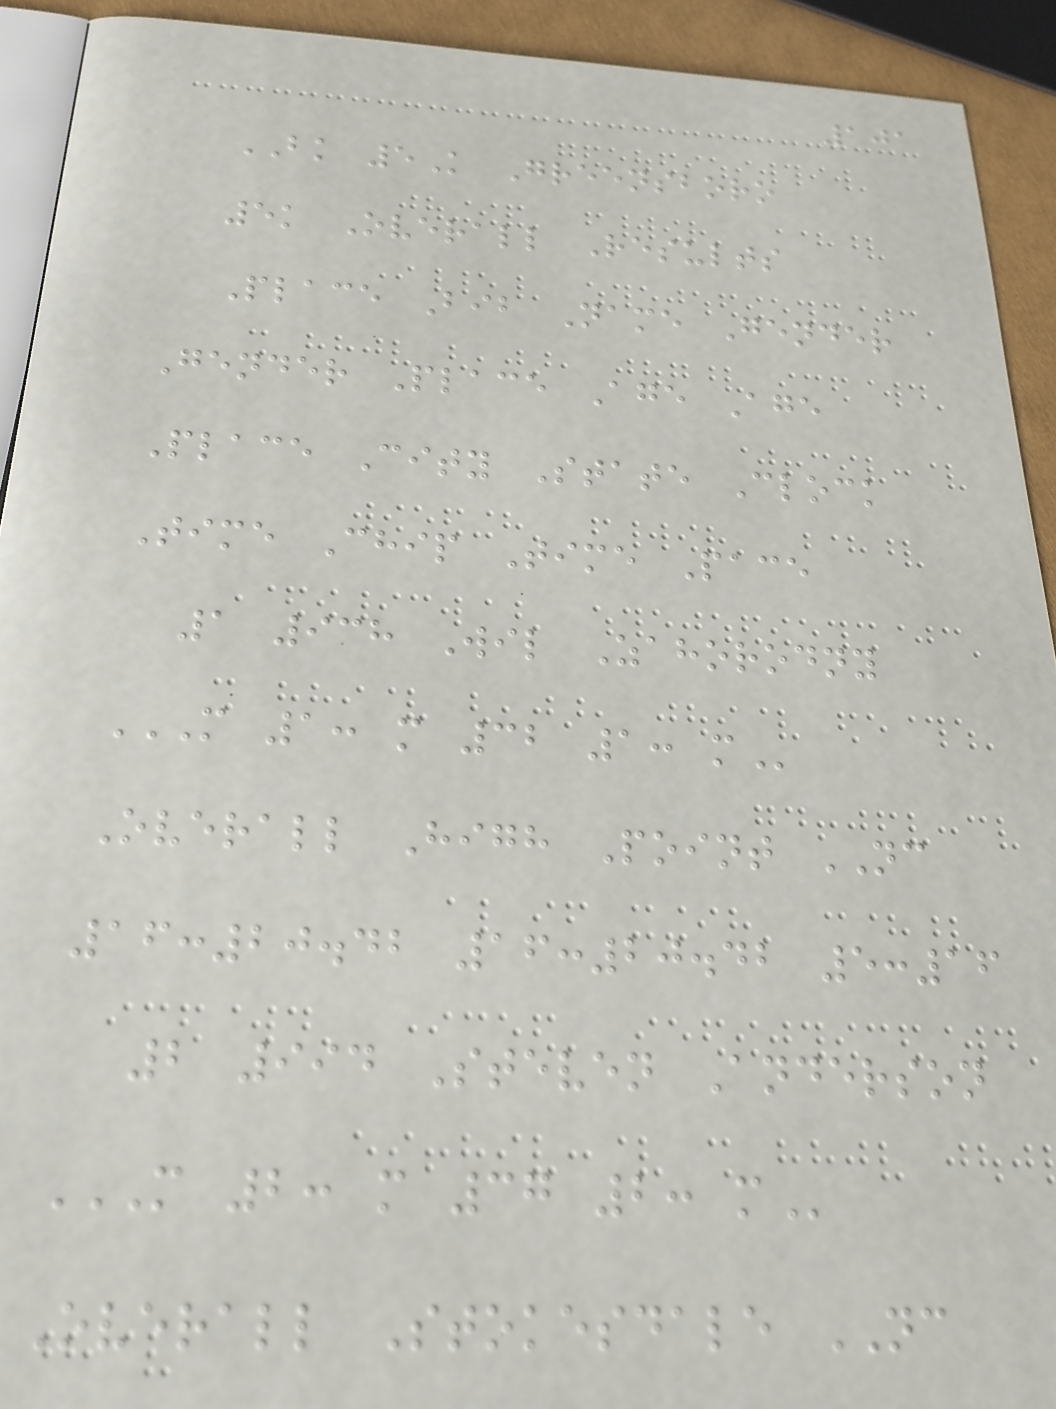101
BK 5K Greensboro
5k Overall Results
Place Bib Name Gender
Gender Place Age Age
Place City State Clock
Time Chip Time Pace
1 938 Wil Zahorodny
M 1: M 32 1: M
Overall High Point NC
16:20.42 16:20.42 5:16
2 994 Steven Anderson
M 2: M 37 2: M
Overall Stokesdale NC
